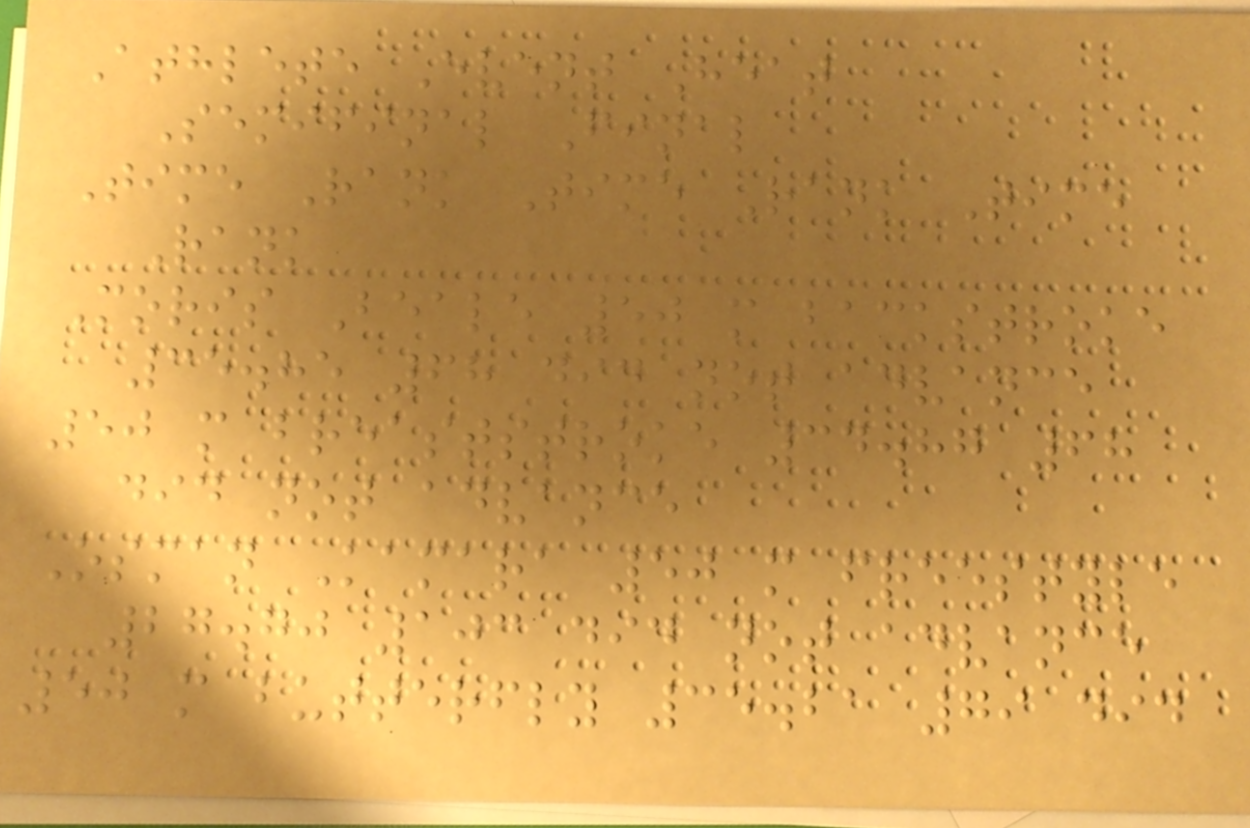Athlete Event Heat
Semifinal Final
Time Rank Time Rank Time
Rank
Moris Beale 50 m backstroke
35.85 68 did not advance
50 m breaststroke 34.87 68
did not advance
Osman Kamara 50 m freestyle
27.70 103 did not advance
50 m butterfly 35.21 79 did
